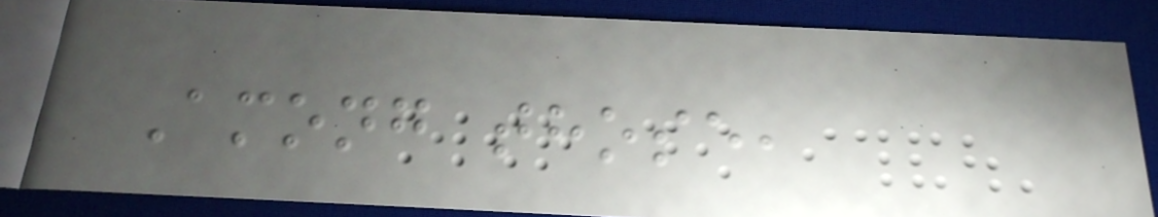Among those,
